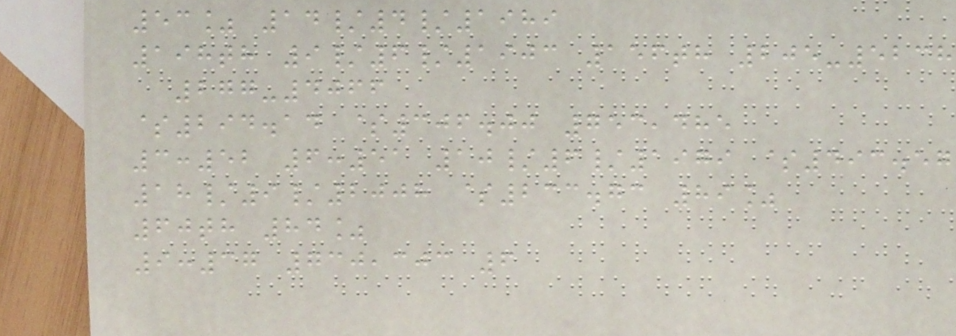53% 14/4/1989
198th 9/6/1903 156th 205-5238
277-4066
$294.14 $306.00 753,485
3:52 6:51 10/6/1979 $493.57
18/9/2008 $233.73 89%
60th 84%
9:37 730,303 6
